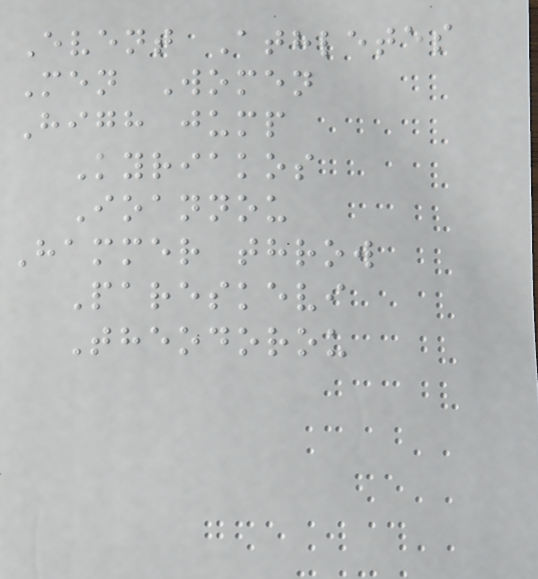Event Athletes
Men Women
High jump
Kyriakos
Ioannou
Hammer throw
Pareskevi
Theodorou
